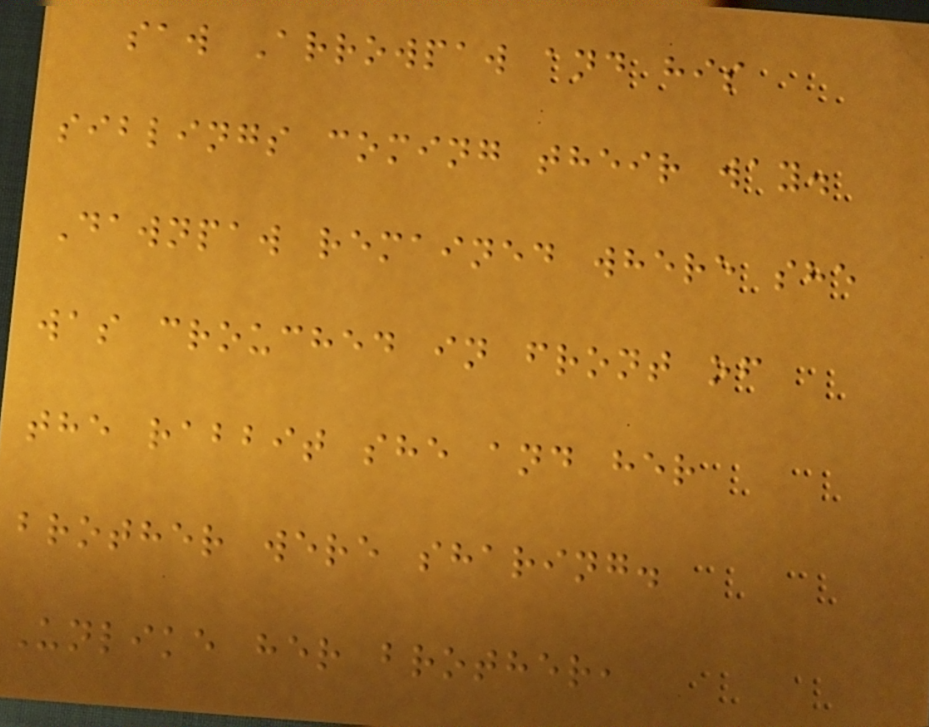saw Arrowpaw and his
siblings coming their way.
Dawnpaw remained where she
was crouched in front of
the rabbit she and her
brother were sharing.
Unlike her brother,
